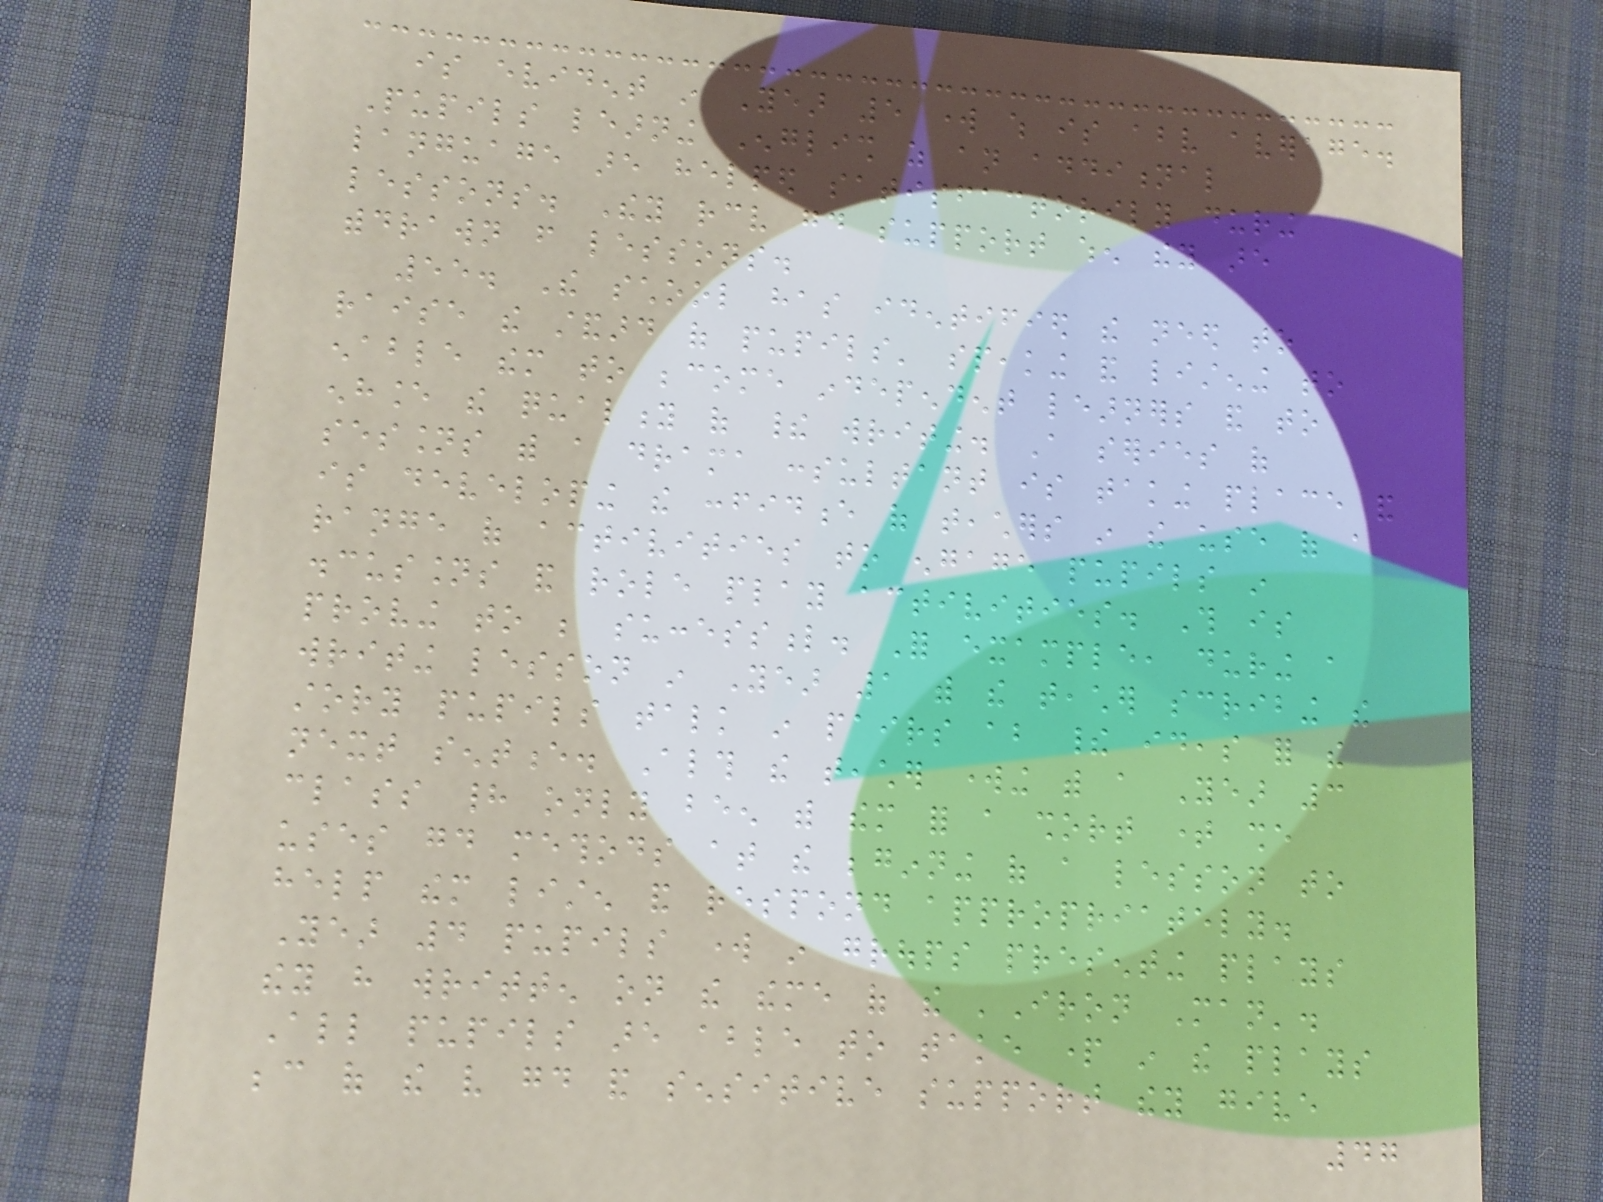is evident in Year 5 work which is above average.
Pupils learning English as an additional
language are helped satisfactorily during
lessons. They receive good support when they are
withdrawn from lessons.
55. The school has identified the need to
raise the standard of pupils' speaking and listening to
enable them to become independent learners and to
enhance the quality of their writing. A series of
sessions with a drama consultant is taking place and
is developing the confidence of teachers in the use of a
range of activities to engage pupils in
discussions and role play activities. This is
proving to be successful. For example, during a
writing lesson in Year 1 with the teacher scribing the
story pupils talk in pairs about their ideas for the
next sentence. Although the teacher working with a Year 3
class had only been with them for a short time she
uses good methods at the beginning of a lesson to
help them listen and respond appropriately.
Year 4 pupils work in groups presenting plays
they have written on the theme of the 'Iron Man'.
All pupils are able to take part in the plays
because of the very good and sensitive support they give
47
